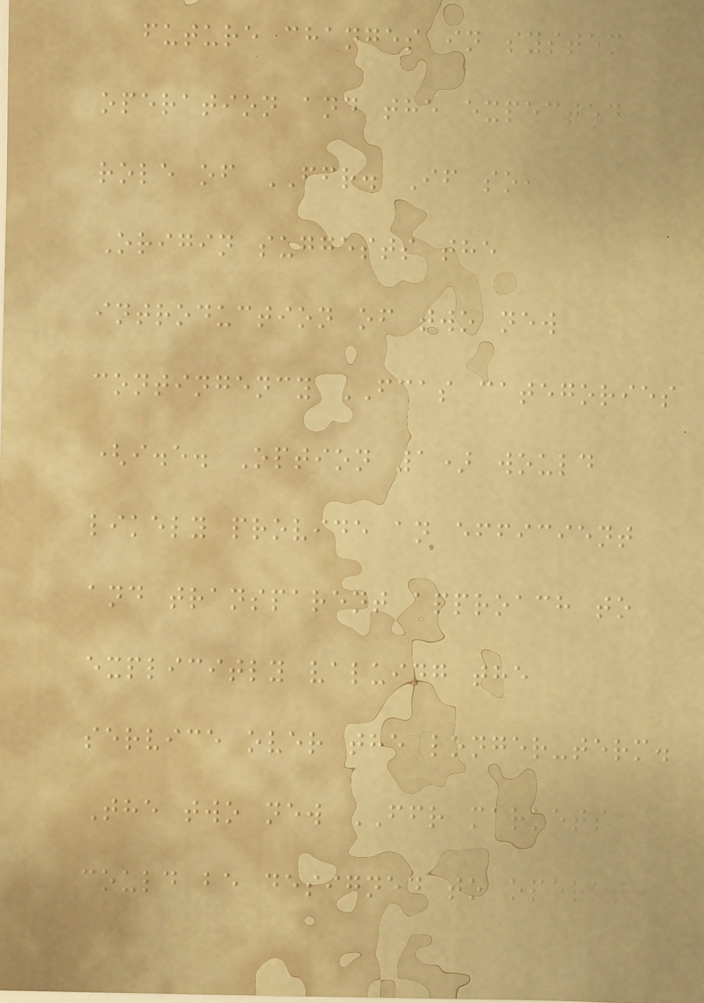future changes in system
operation and the expected
role of FFR. If so,
Origin suggests the
introduction of two new
contingency FCAS categories
(i.e. Option 1) would
likely provide an efficient
and transparent approach to
explicitly valuing the
service over the longer-term.
The two new FFR markets
could be designed to operate
